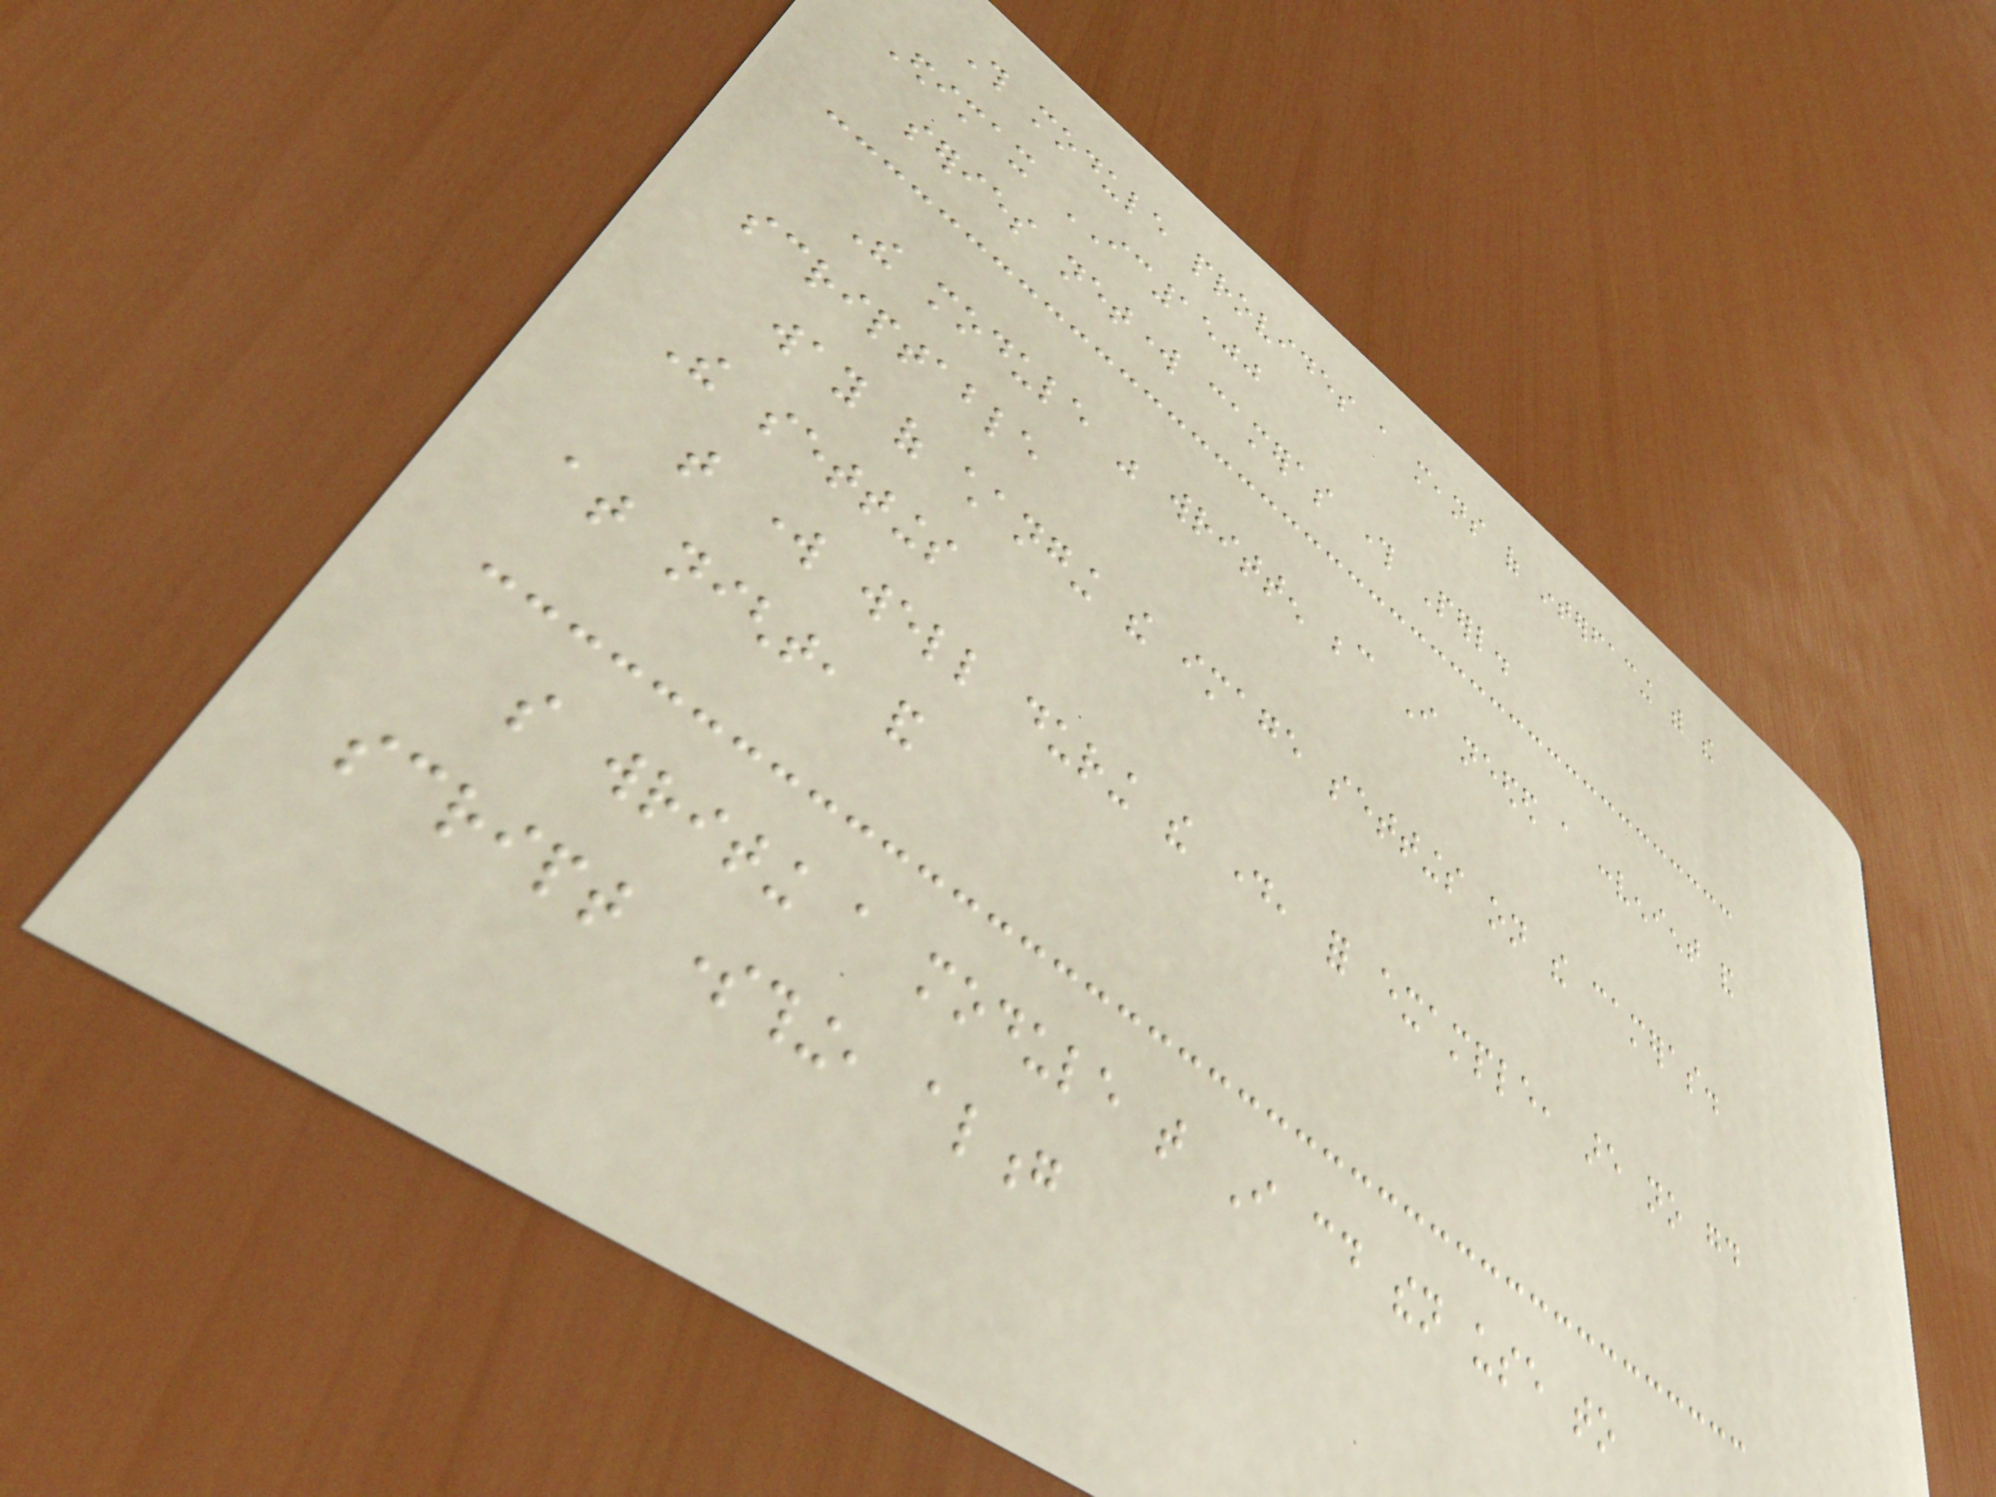This module provides a means of interfacing with the
Edimax IC1500
series network cameras through Perl.
The module was written because I needed a convenient and
scriptable
way of changing the image settings on the cameras.
The settings
that work well during the day, for example, are no good
at night, and
so writing a module that I could then use to
script something, along
